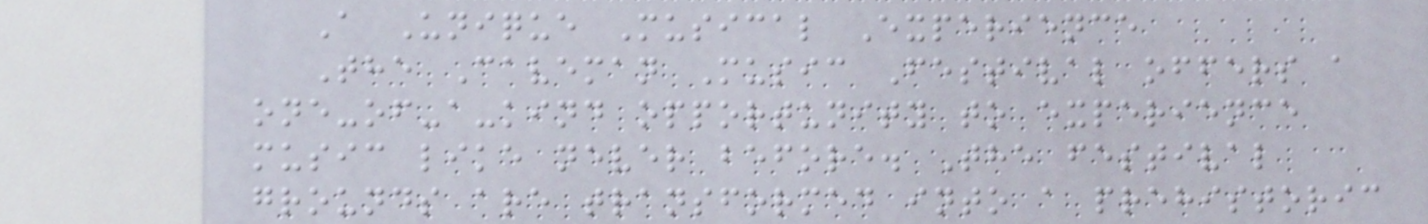A Unique Musical Experience
The Caveman Music Festival offers a
one-of-a-kind opportunity to experience
music like never before. The festival
grounds are transformed into a prehistoric
